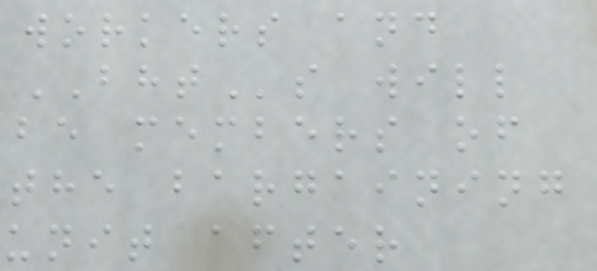workers and
BHTs will
be members of
the bargaining
unit after
